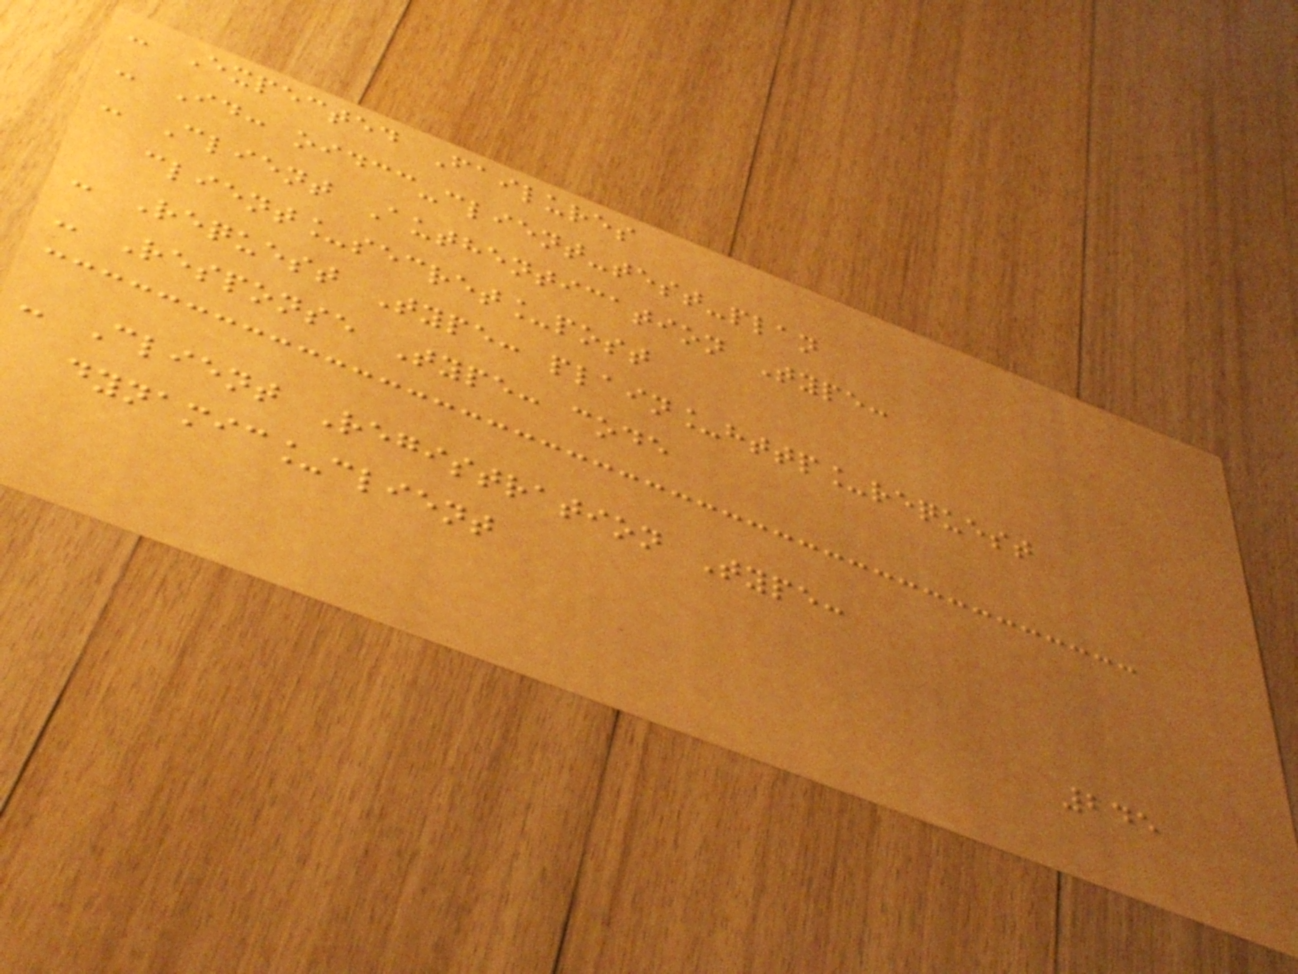- Expected Failures
- Id: oidcc-client-test-plan
- Client Authentication Type:
client_secret_post
- Request Type: plain_http_request
- Response Type: code
- Client Registration Type:
dynamic_client
245
